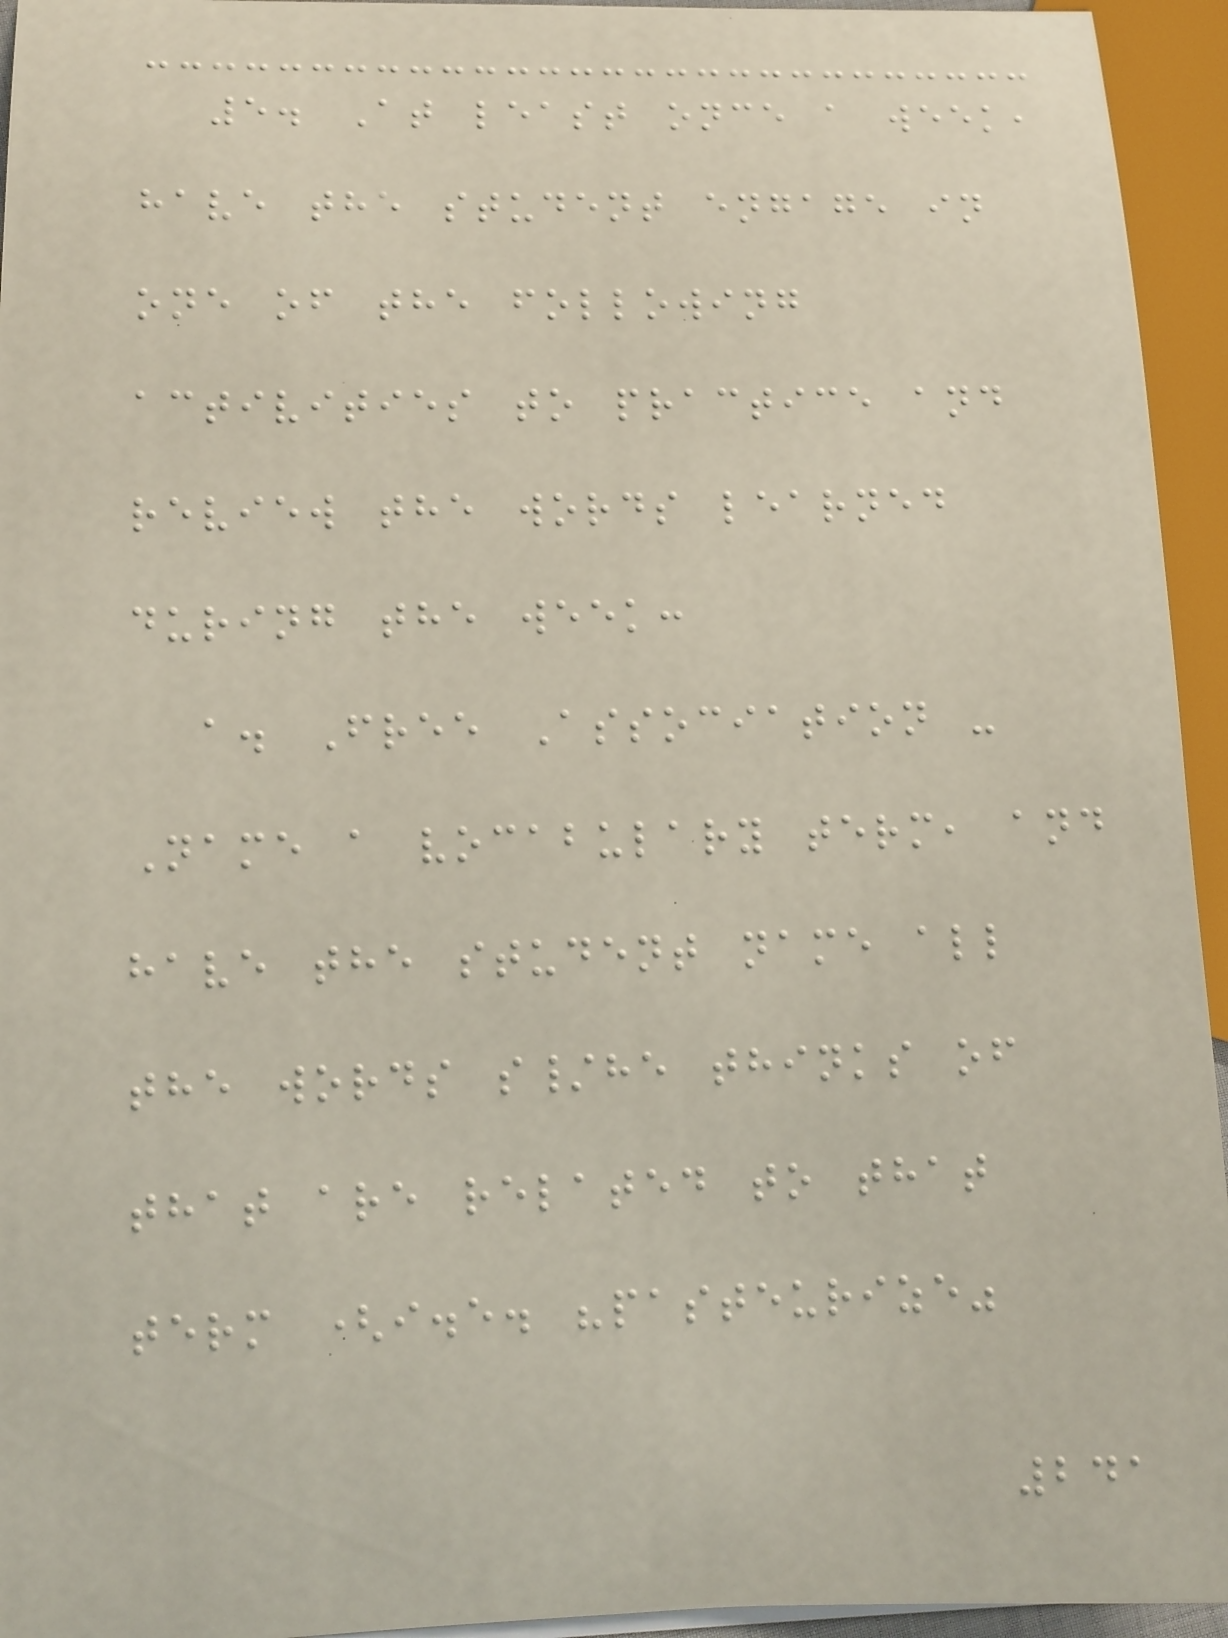5. At least once a week,
have the student engage in
one of the following
activities to practice and
review the words learned
during the week:
a. Free Association -
Name a vocabulary term, and
have the student name all
the words s/he thinks of
that are related to that
term (i.e. "pasteurize"
241
